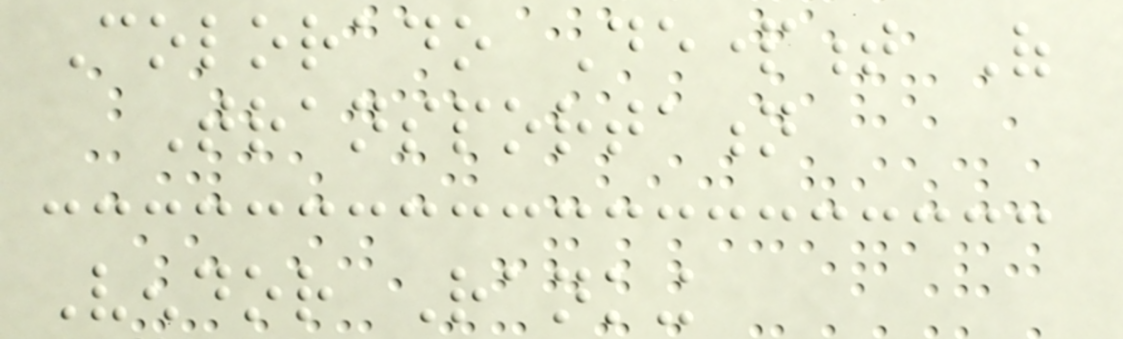Colorado Department Of
Transportation
Vendor Ranking
